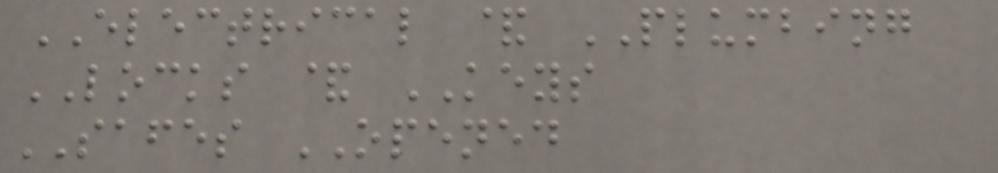ELECTRICAL & PLUMBING
LOCKS & KEYS
SAFES OPENED
